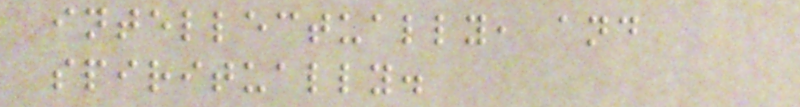intellectually, and
spiritually.
